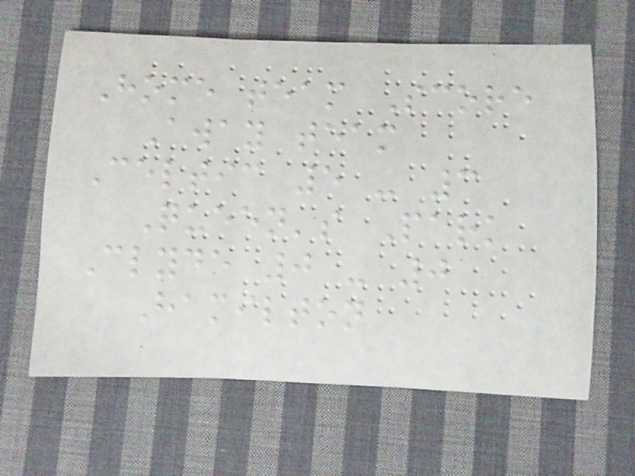Home team Score
Away team
Celtic 5 - 3
Queen's Park
Clyde 0 - 0
Hamilton
